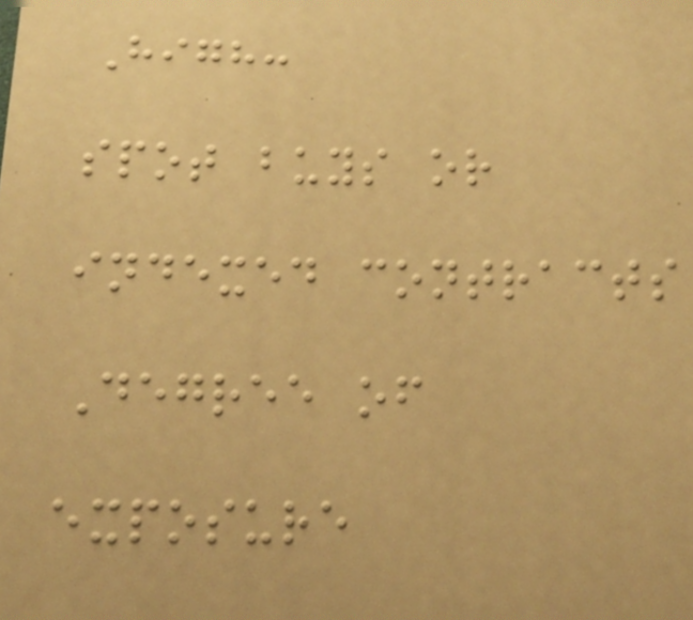High:
spot buys or
indexed contracts
Degree of
exposure
